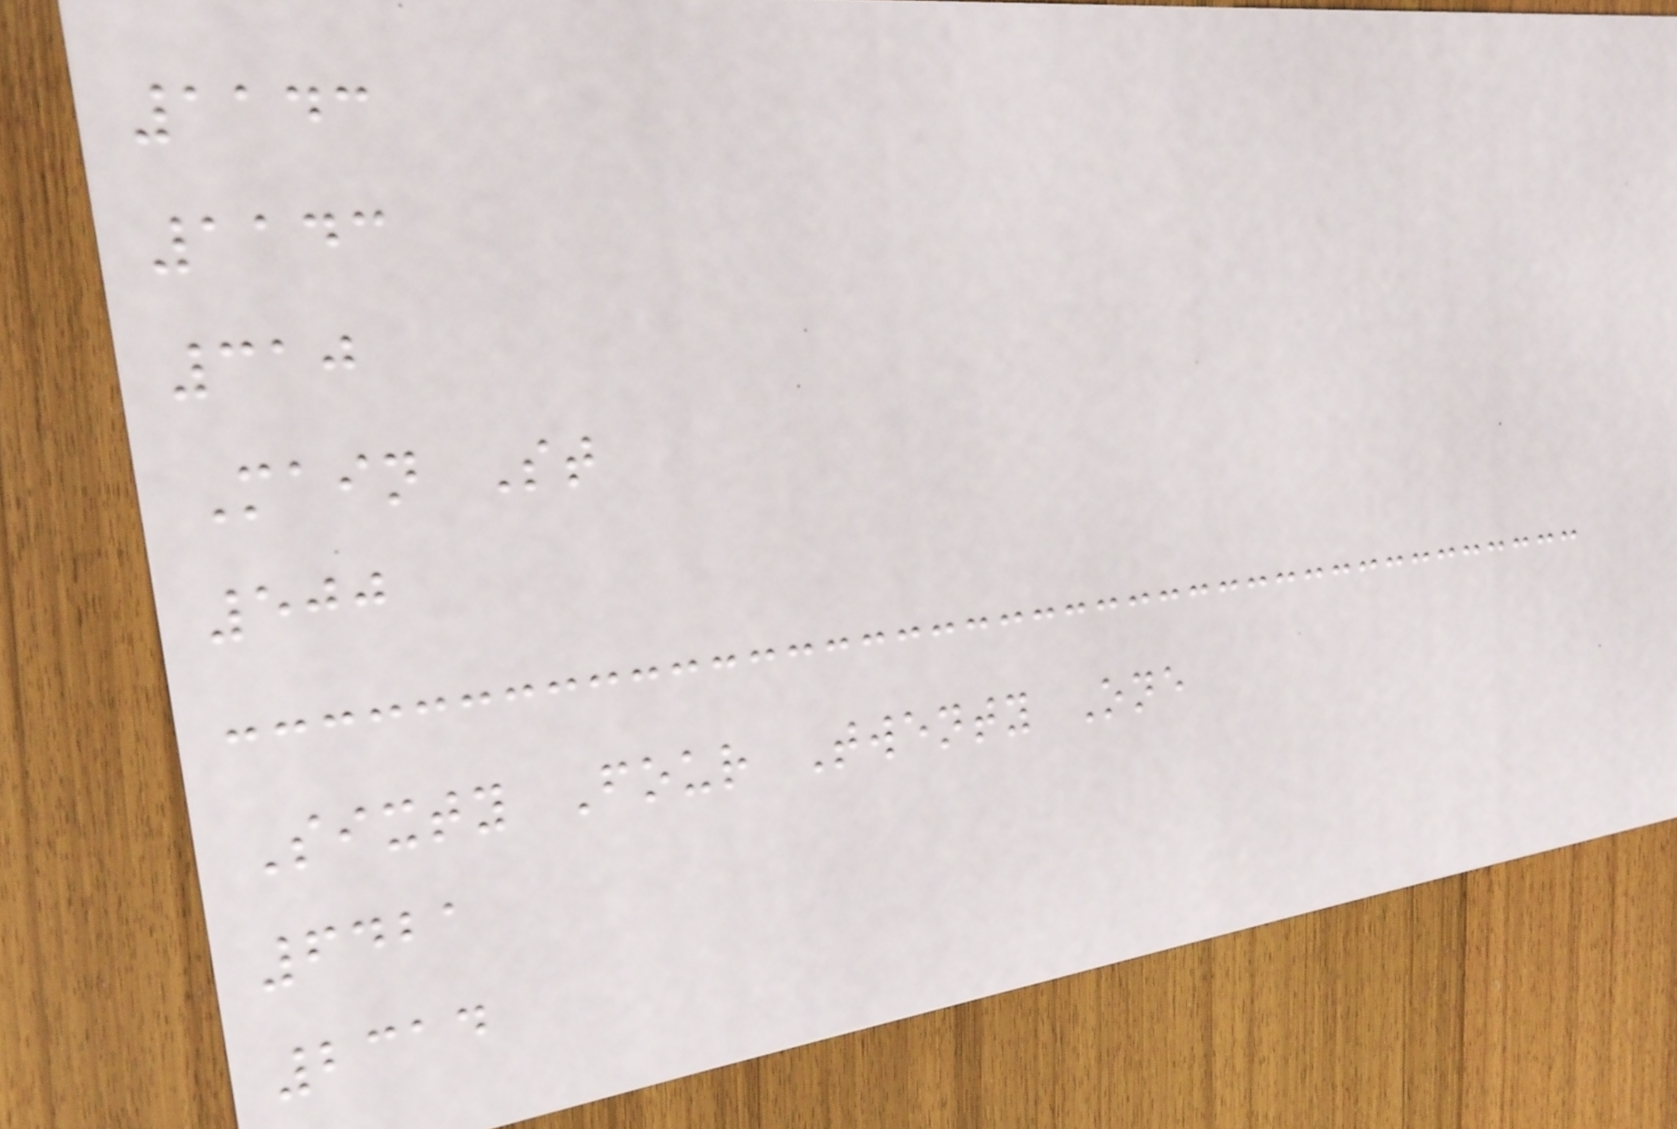1143
1143
310
Main St
500
Sixty Four Twenty One
6421
2314
